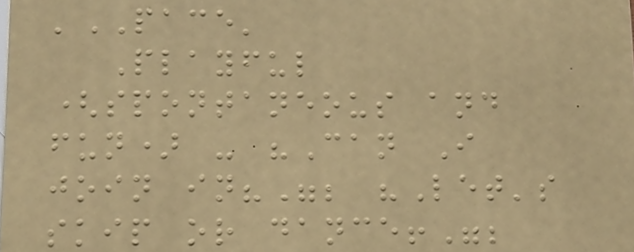'PACE'
Playful
(spontaneous and
fun) - "Can I
join in?"; "Let's
skip or dance!";
